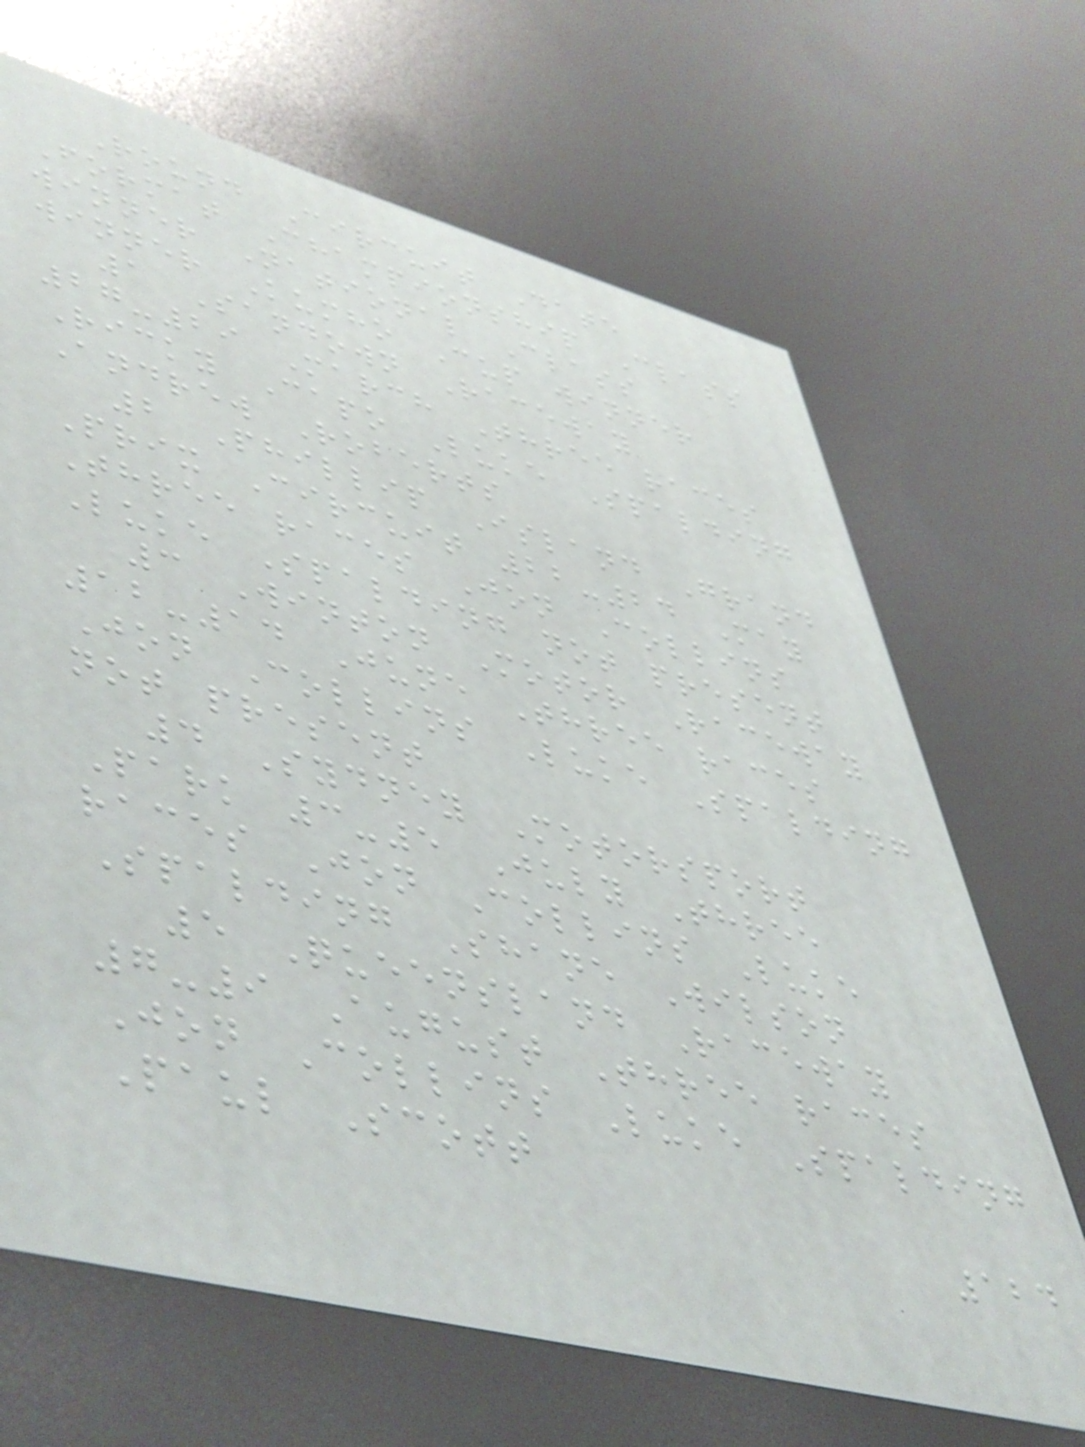Round Circuit Date
Format Championship Class
winner National Class
winner Kumho Cup winner
1 Sandown Raceway
27-29 March Three races
Ricky Capo Luke Spalding
Andrew Roberts
2 Phillip Island Grand
Prix Circuit 22-24 May
Three races Jon Collins
Luke Spalding not present
3 Winton Motor Raceway
12-14 June Three races
Jon Collins Luke Spalding
not present
4 Sydney Motorsport
Park 3-5 July Three
races Jon Collins Luke
Spalding Shane Wilson
5 Queensland Raceway
7-9 August Three races
Jon Collins Luke Spalding
Paul Scott
124
